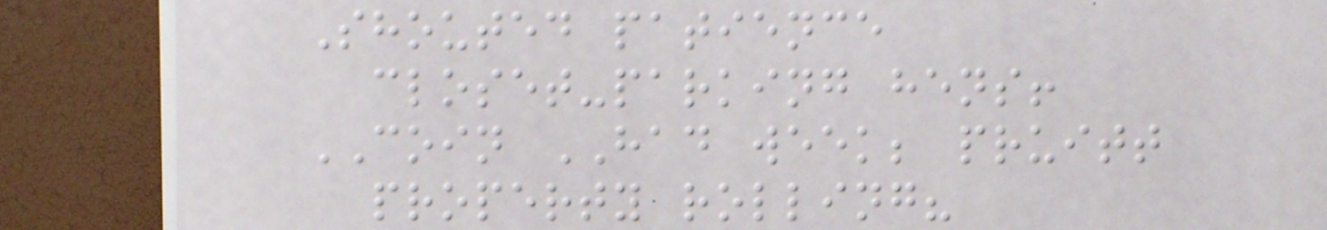Shouted patience
closet-parking hens!
COIN HAD week; pruitt
property rolling?
